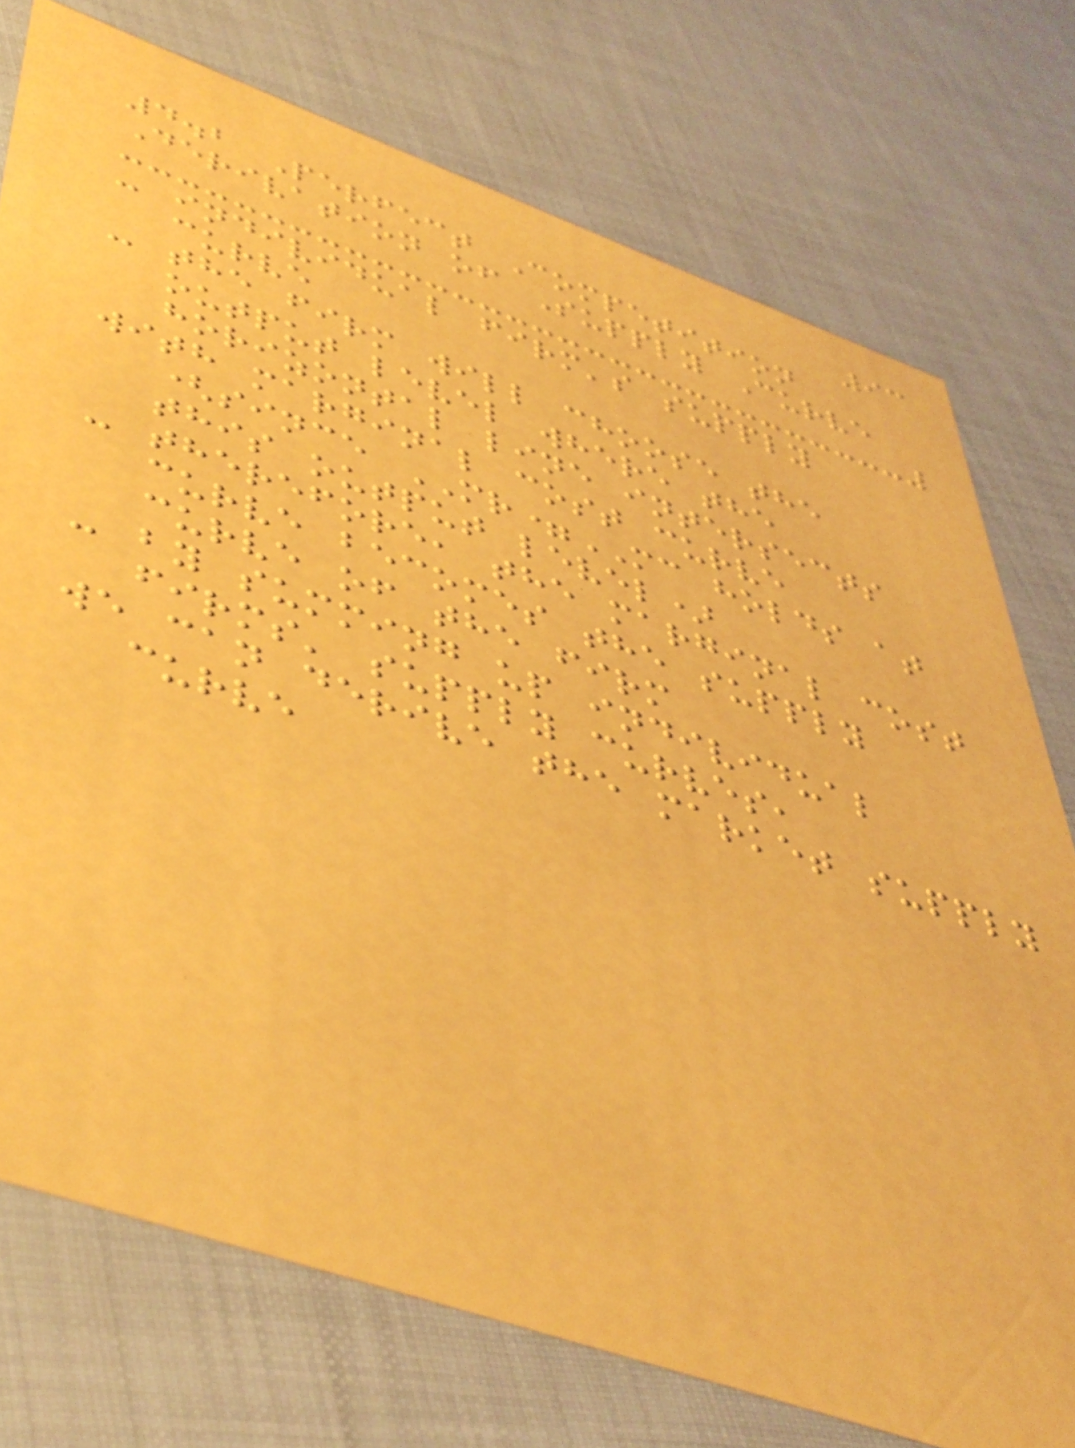93
4.2 Perfect Competition
Derivation of Supply Curve
- individual firm's supply
curve
- the firm will choose the
output level where the
horizontal line intersects
with marginal cost curve
(since MR=MC holds at
this output level)
- therefore, the marginal cost
curve becomes the supply
curve of the firm
- by summing up individual
firms' supply curves,
we can derive the market supply
curve
